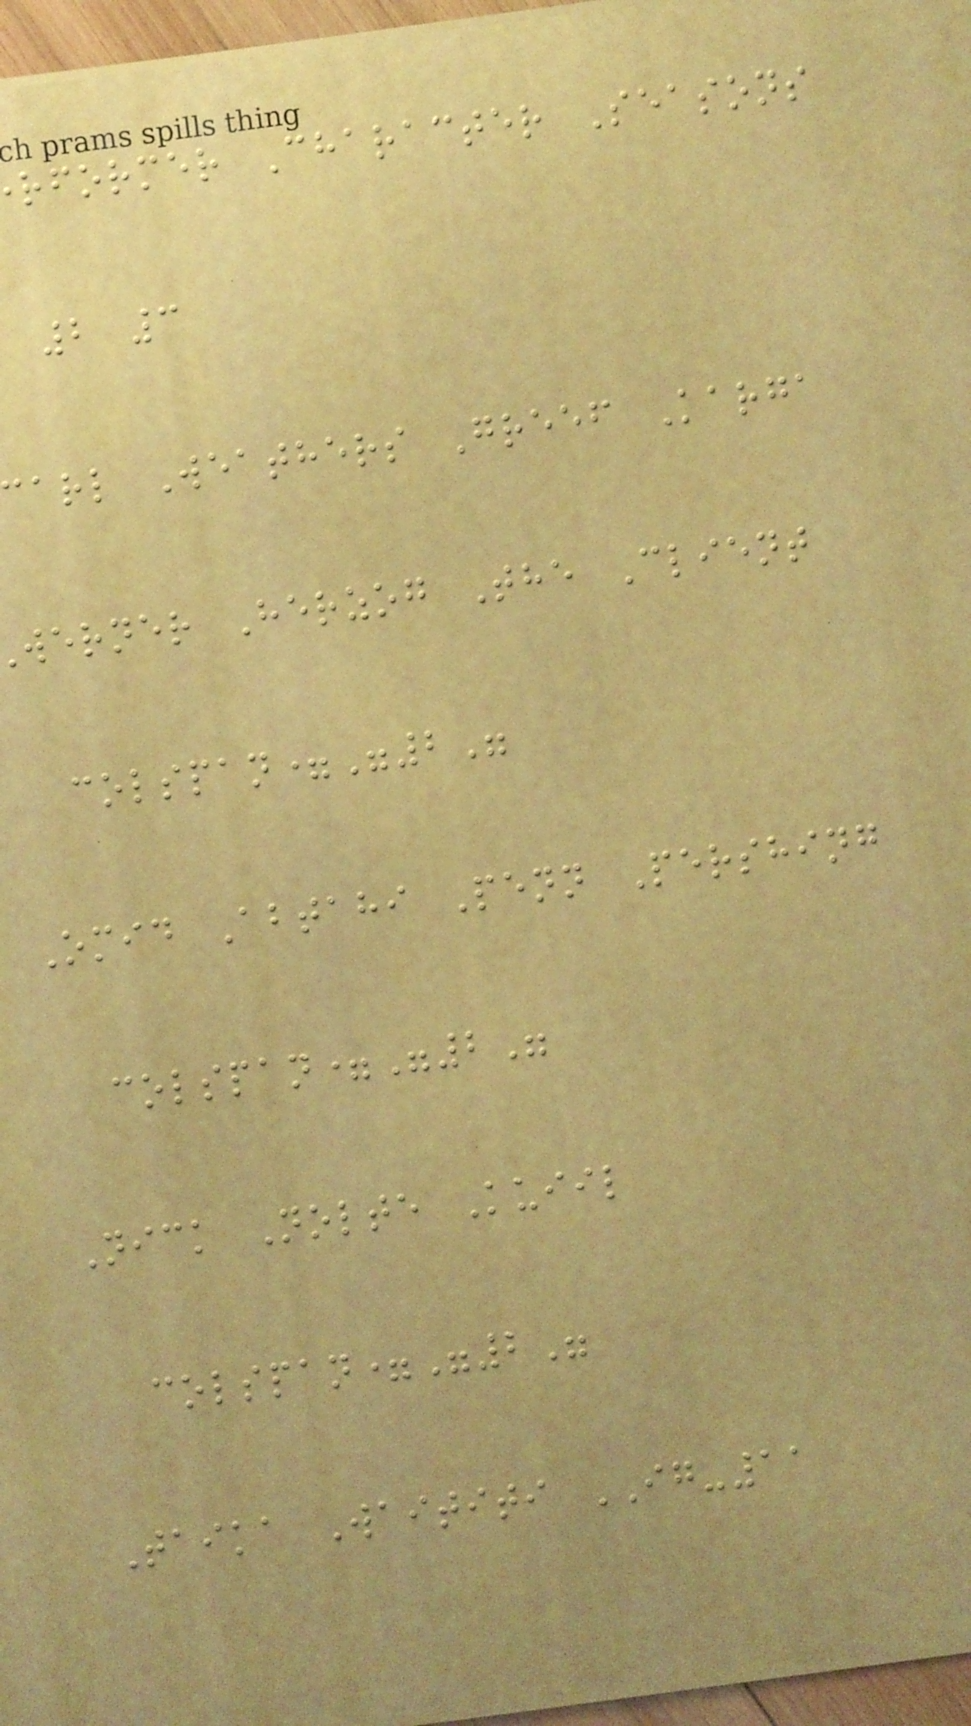rformer Character Seasons
2 3
carl Weathers Greef Karga
werner Herzog The Client
colspan="2"
Omid Abtahi Penn Pershing
colspan="2"
Nick Nolte Kuiil
colspan="2"
Taika Waititi IG-11
